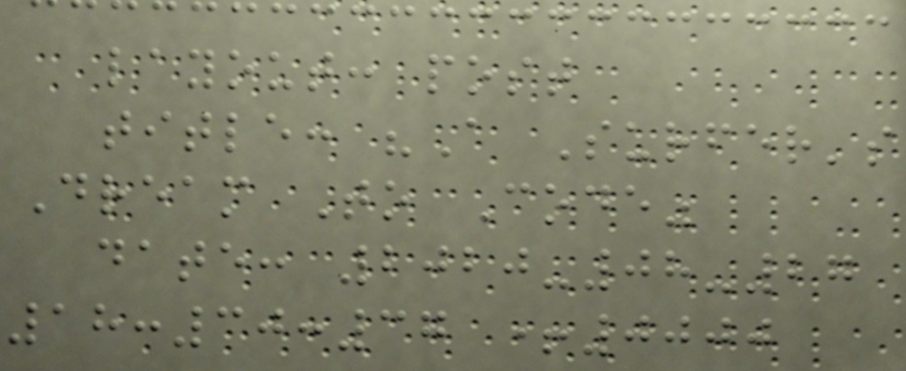layout: post
title: "A Surfer's
Dream To Code"
date: 2020-08-27
18:30:37 +0000
